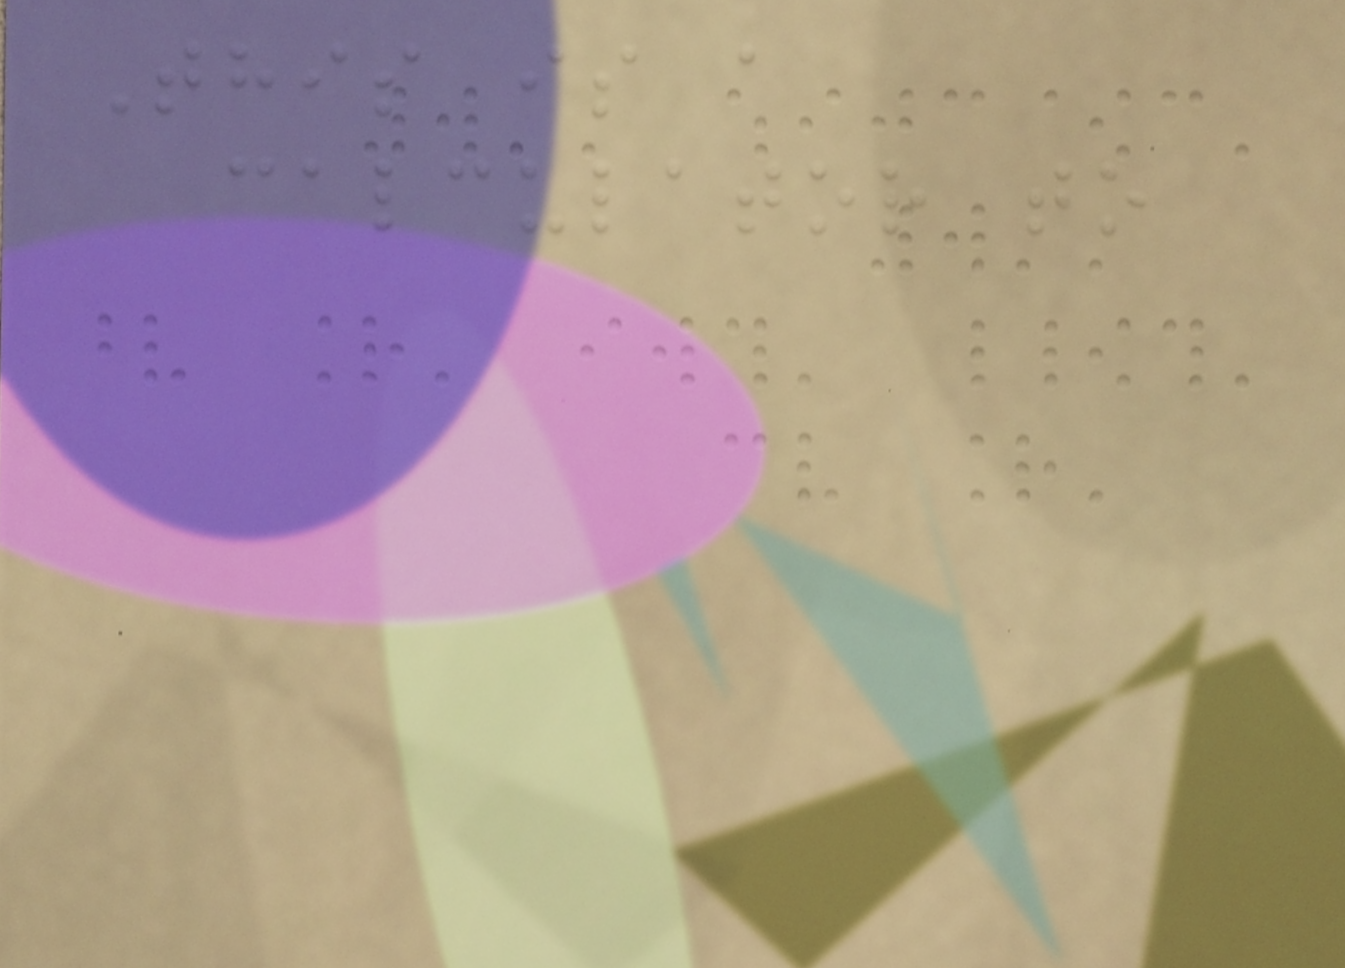This is a
calculator to
